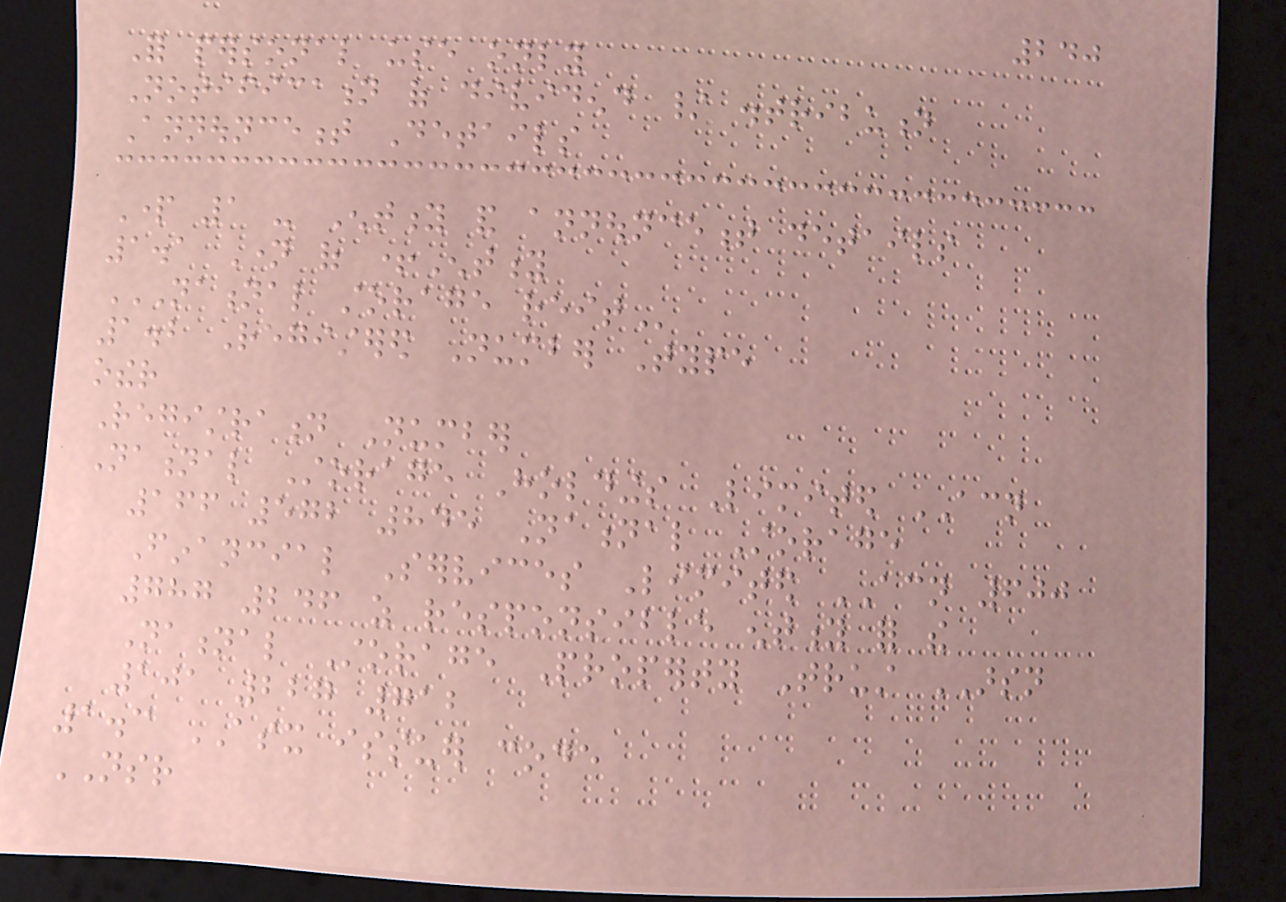240
For personal use only
Notification of dividend / distribution
Announcement Details
Part 1 - Entity and announcement details
1.1 Name of +Entity
NATIONAL STORAGE REIT
1.2 Registered Number Type
other
Registration Number
National Storage Holdings Limited ACN
166 572 845 National Storage
Financial Services Limited ACN 600
787 246 as responsible entity for the
National Storage Property Trust ARSN
101 227 712
1.3 ASX issuer code
NSR
